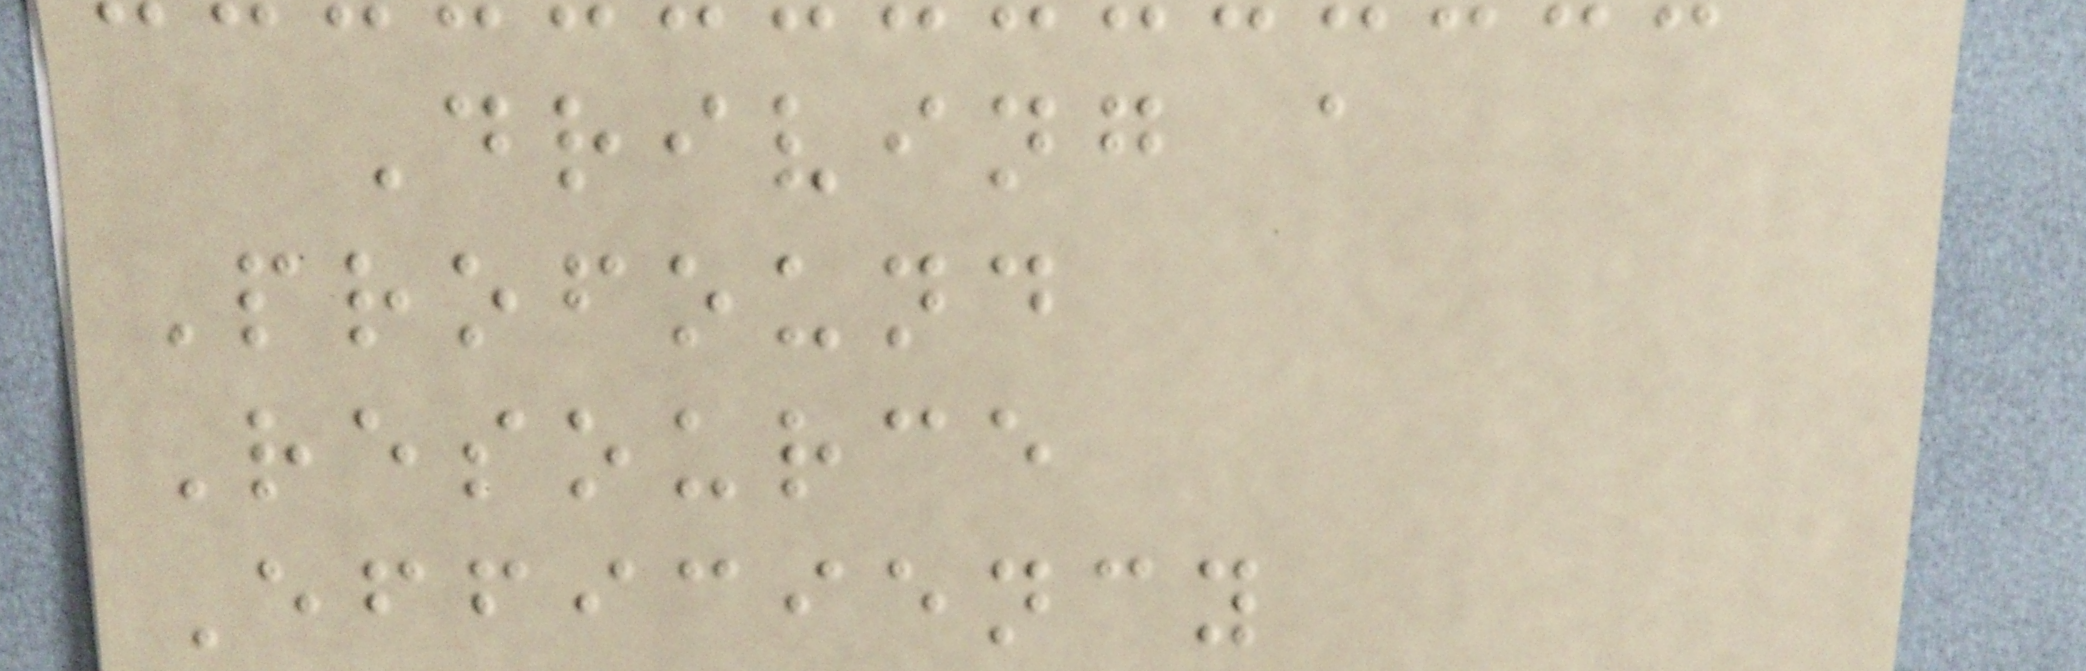Driving a
Profound
Resource
Efficiency
